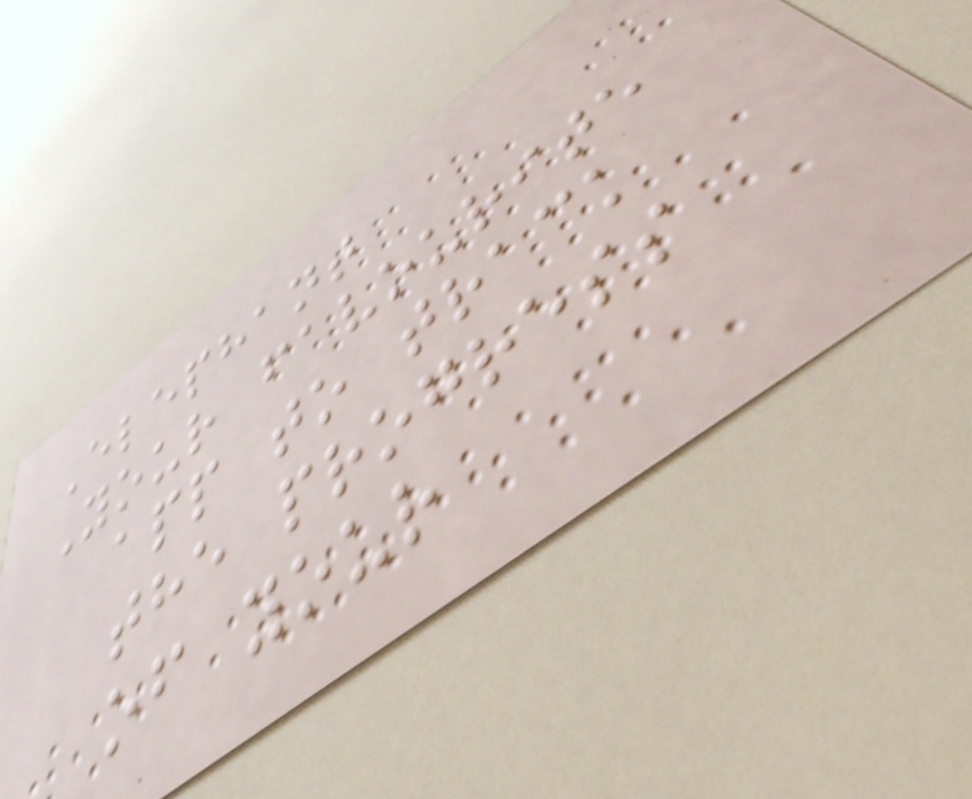Elephant
Your favourite
app to track
the progress
of your
